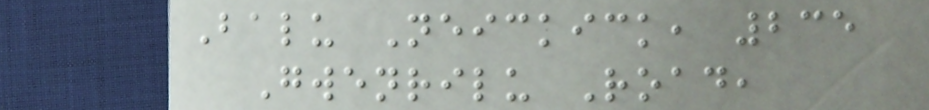Balu Neickick, 235
Gwenrilu Road,
